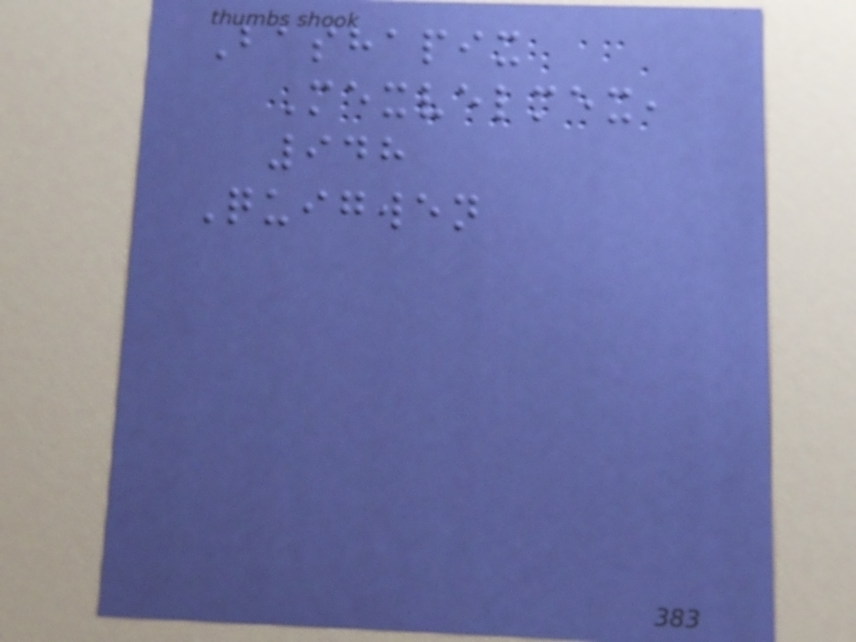Bashapix
Mexvelmex,
948
Quigwen
